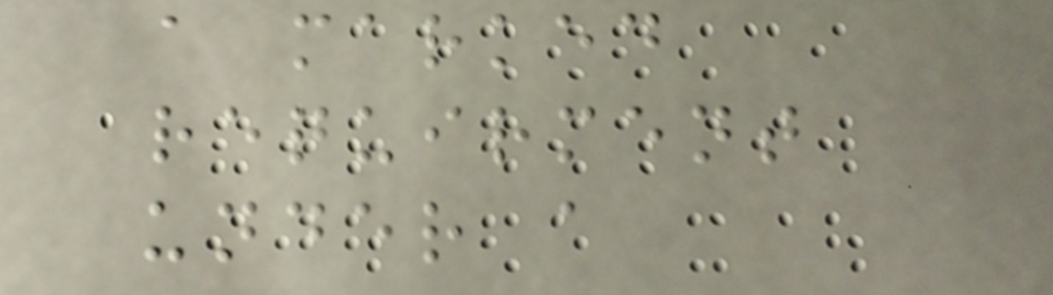a marked
requirment
under a
